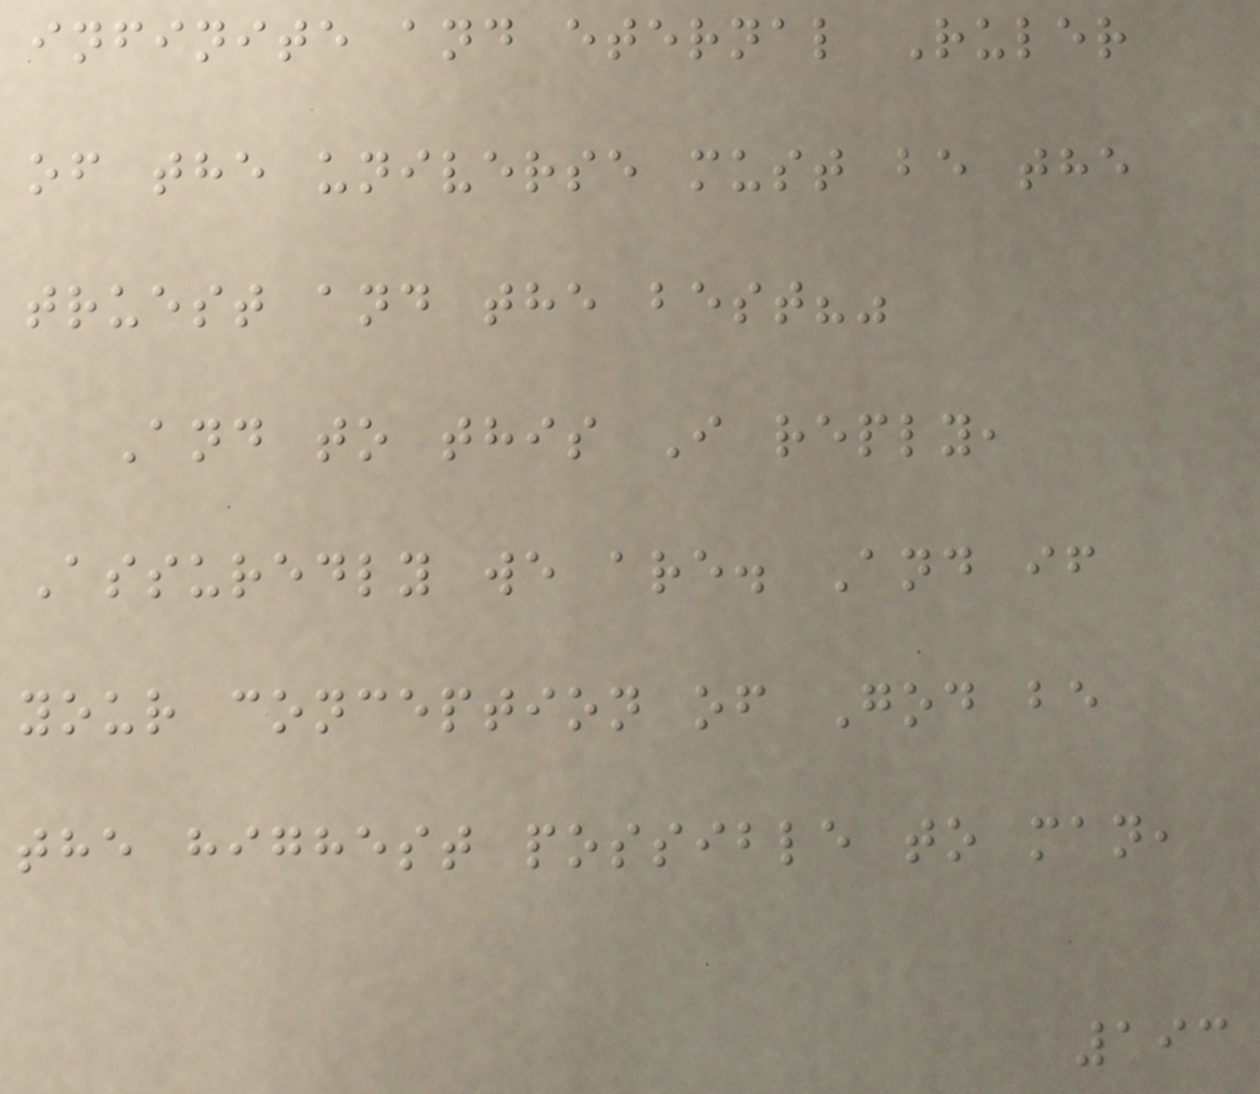infinite and eternal Ruler
of the universe must be the
truest and the best?"
And to this I reply,
Assuredly we are. And if
your conception of God be
the highest possible to man,
193
